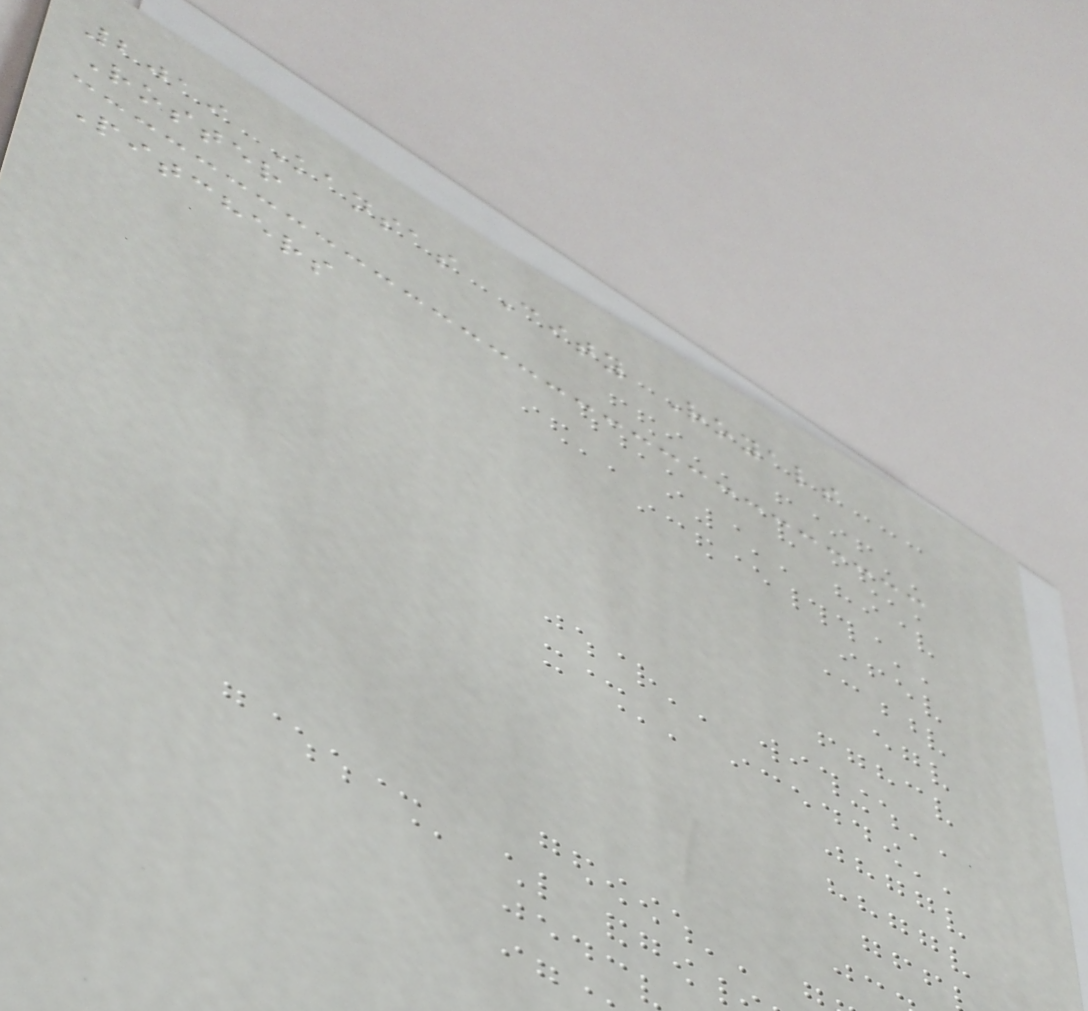2019 Kansas City Royals
Roster
Pitchers
